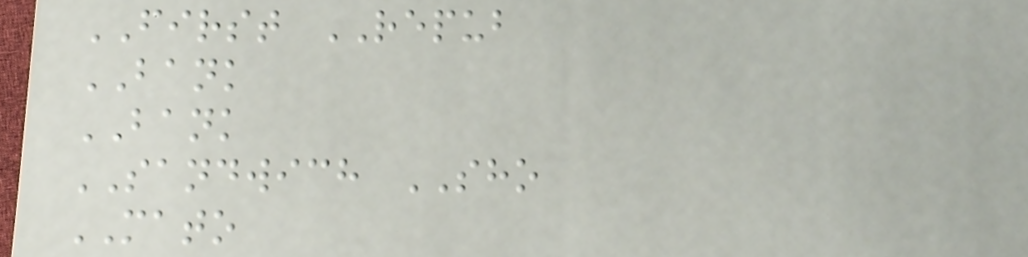FIRST REPUB
BANK
BANK
SANDWICH SHO
MATO
